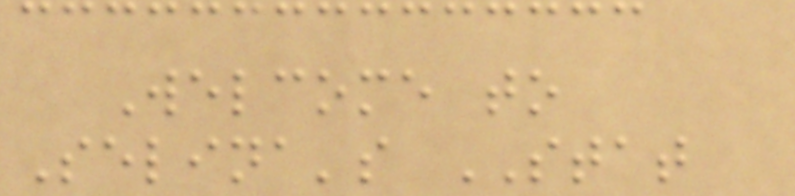Welcome to
Selina's STAT
